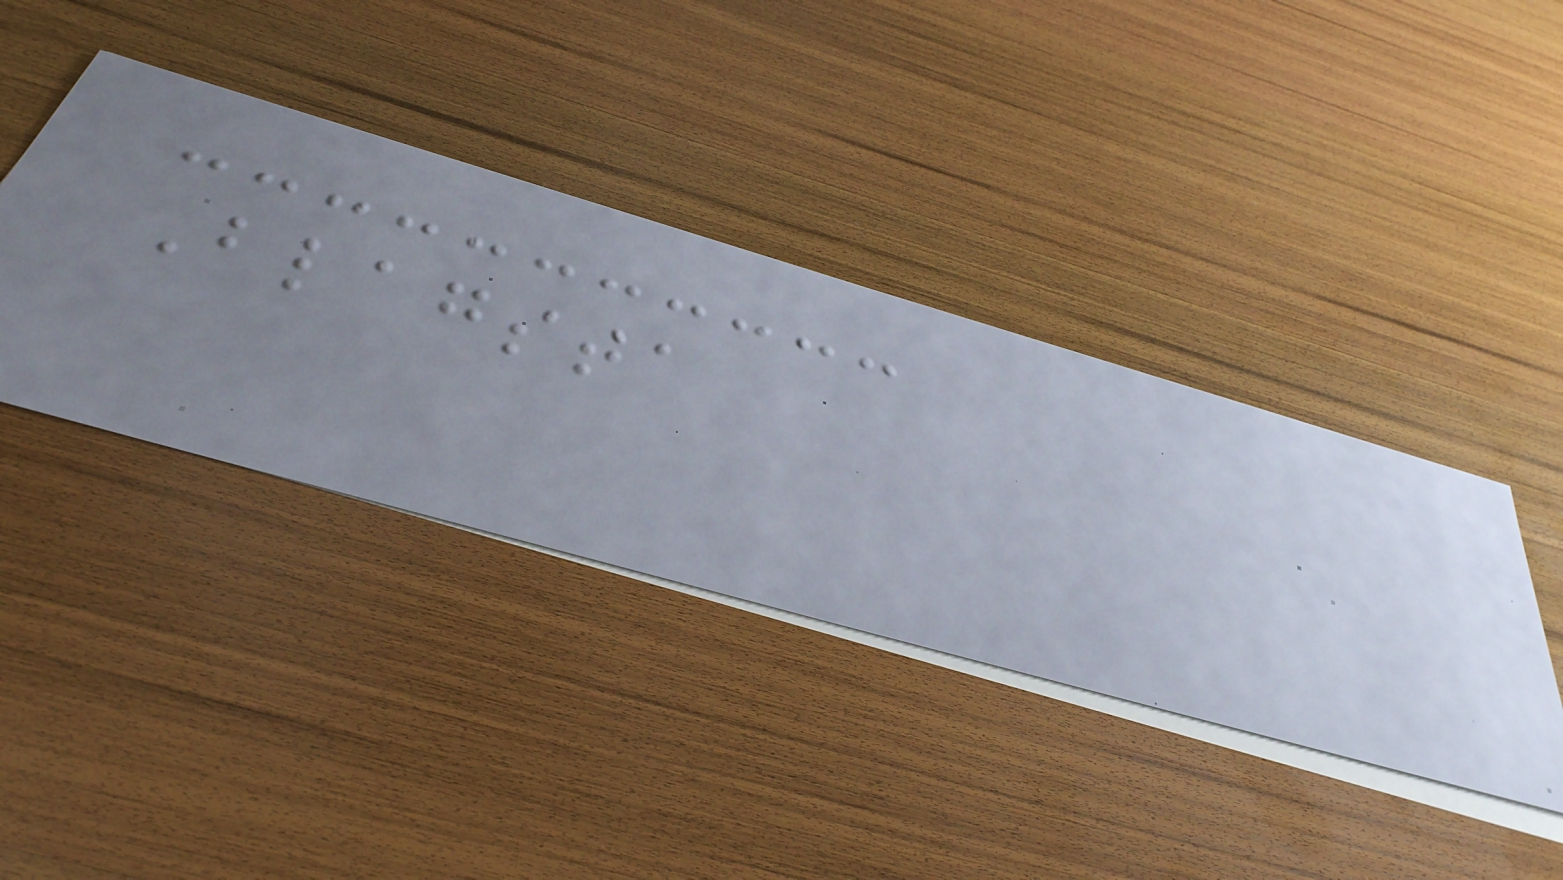Blagsta
